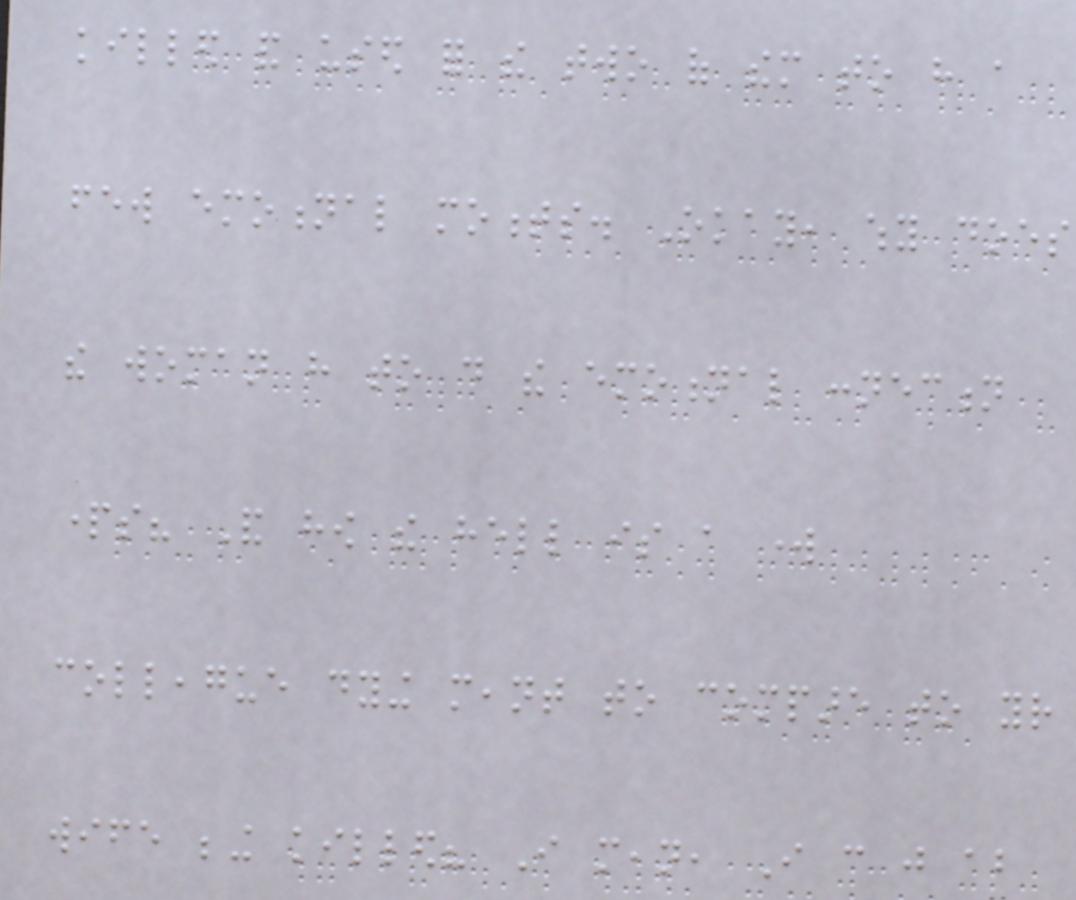killed and used for the two of them to have a
few emotional moments. Okay, why does
the woman have to do the emotional connection
parts? And how the hell is a work
colleague dying meant to compare to your
wife being killed? I mean, I can just about
